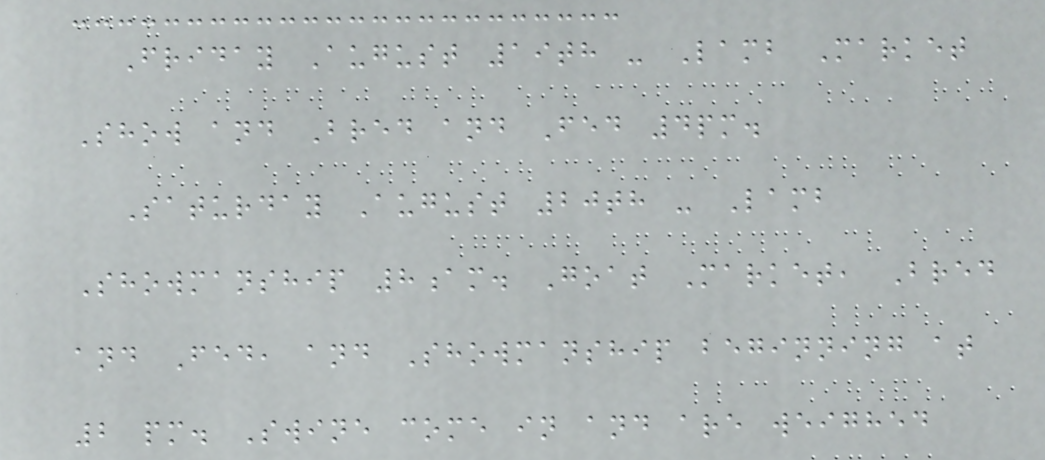Friday August 19th - Lamb Market
Show and Bred and Fed 4pm.
Saturday August 20th - Lamb
Showmanship 8am. Goat Market, Bred
and Fed, and Showmanship beginning at
2 pm. Swine come in and are weighed
